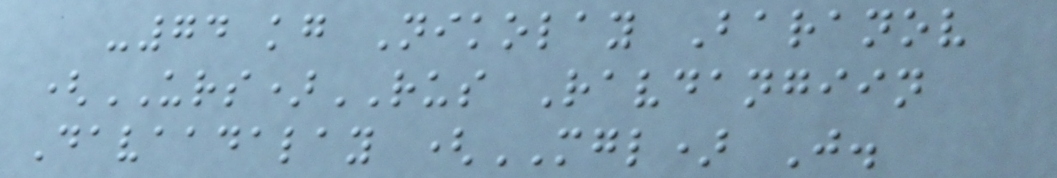-74 kg Nikolay Baranov
(URS)RUS Ravdangiin
Davaadalay (MGL) J.
